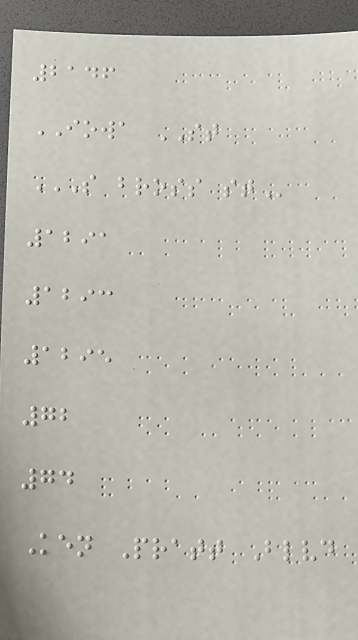2146
IOWA ST
S BROSS ST
1291
1293
1295
72
74
Ken Pratt Blvd
